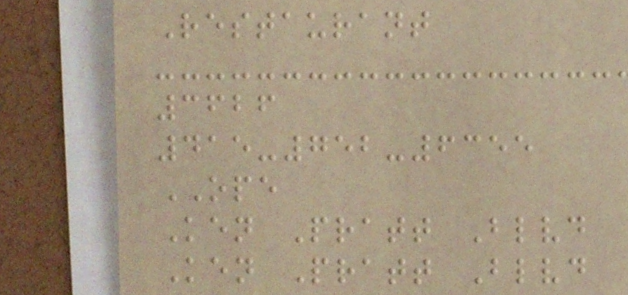Restaurant
3626
415-752-6355
OPE
Ken Pratt Blvd
Ken Pratt Blvd
